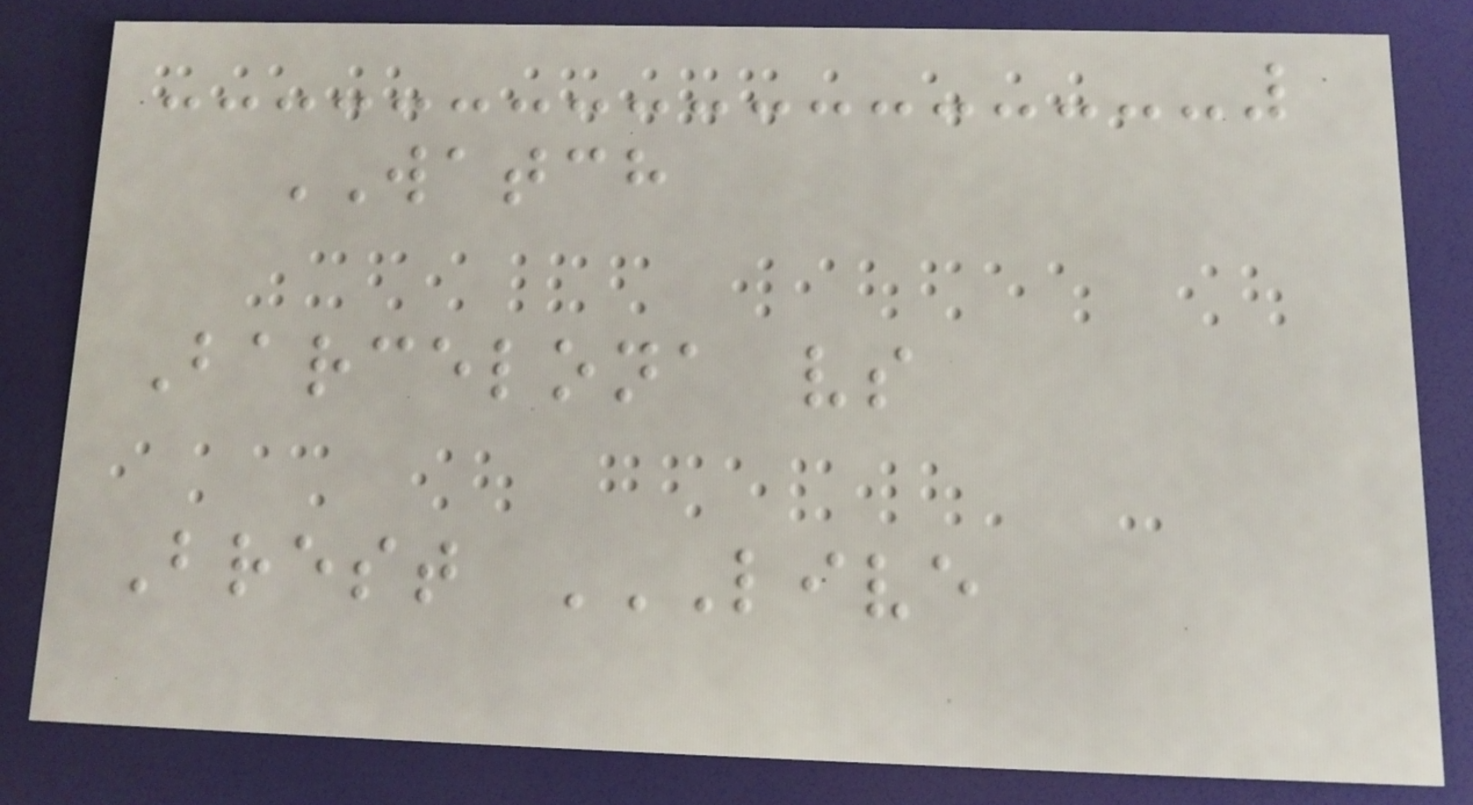WATCH
Barcelona vs
Brest LIVE
